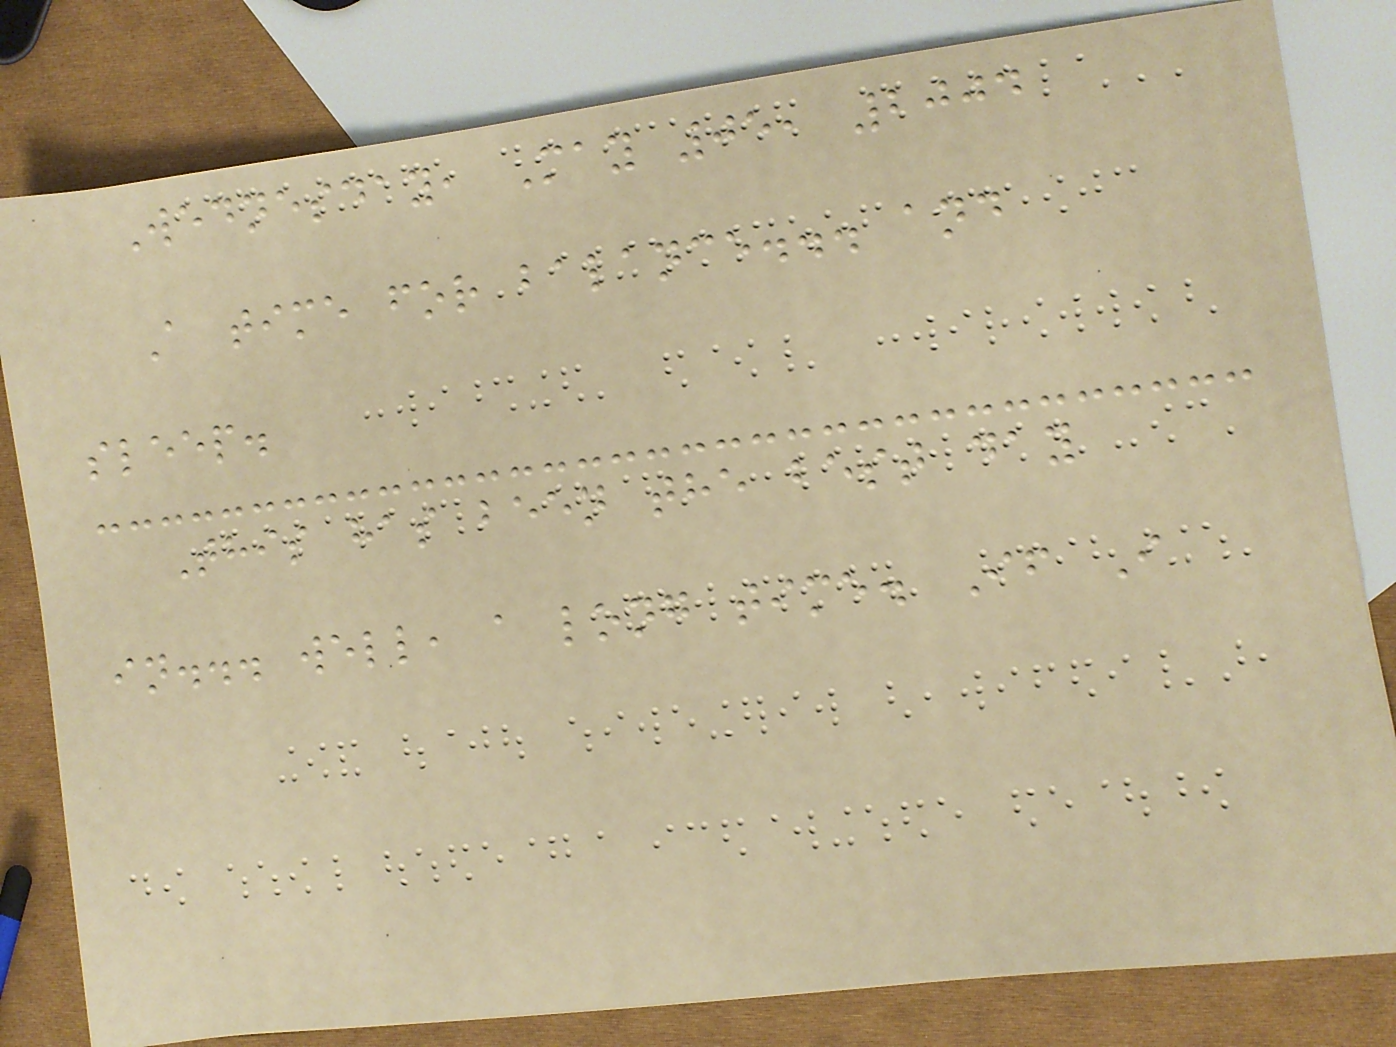Wednesday, May 05, 2004
A time for balance... and
sleep.
This has been the best day
in... well, a long time. If I
